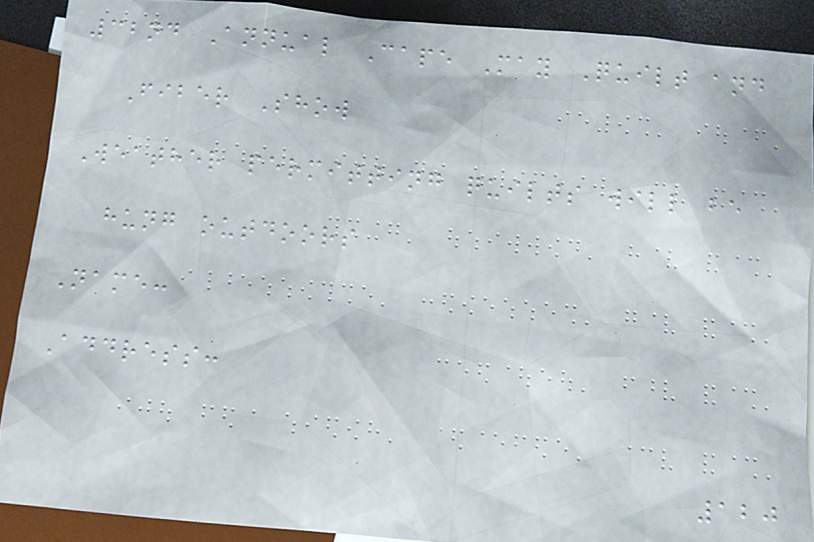32nd Annual Cape May Quilt and
Fiber Show
Weather permitting quilts will be
hung outdoors
Name:
Address:
120
